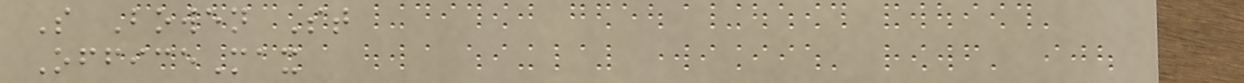S Bowen St
OfficeMax
